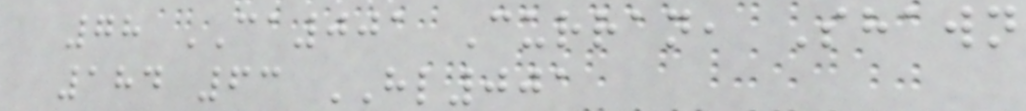78 CA001 Curran, Shawn
184 63 HL001
